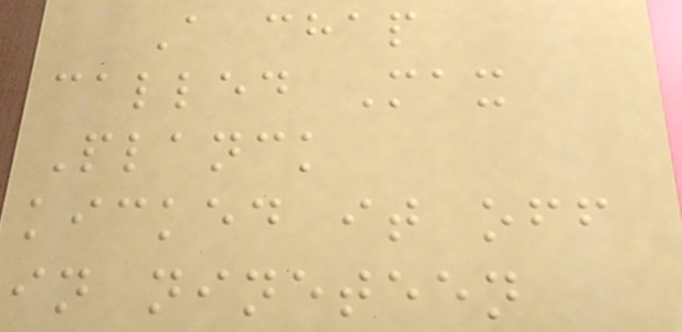A chap
called Max
Planck
kicked it off
in nineteen
